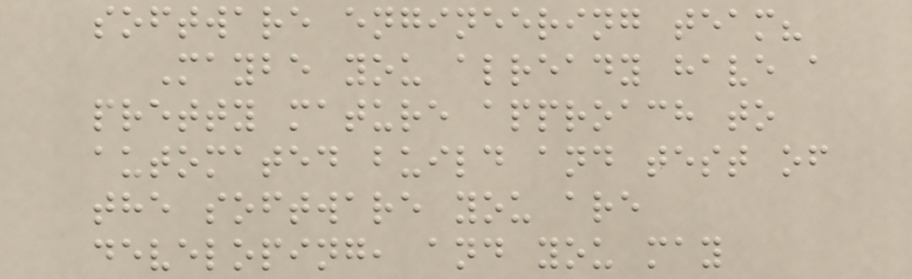software engineering team?
Maybe you already have a
pretty mature approach to
automated build and test of
the software you are
developing, and you may
